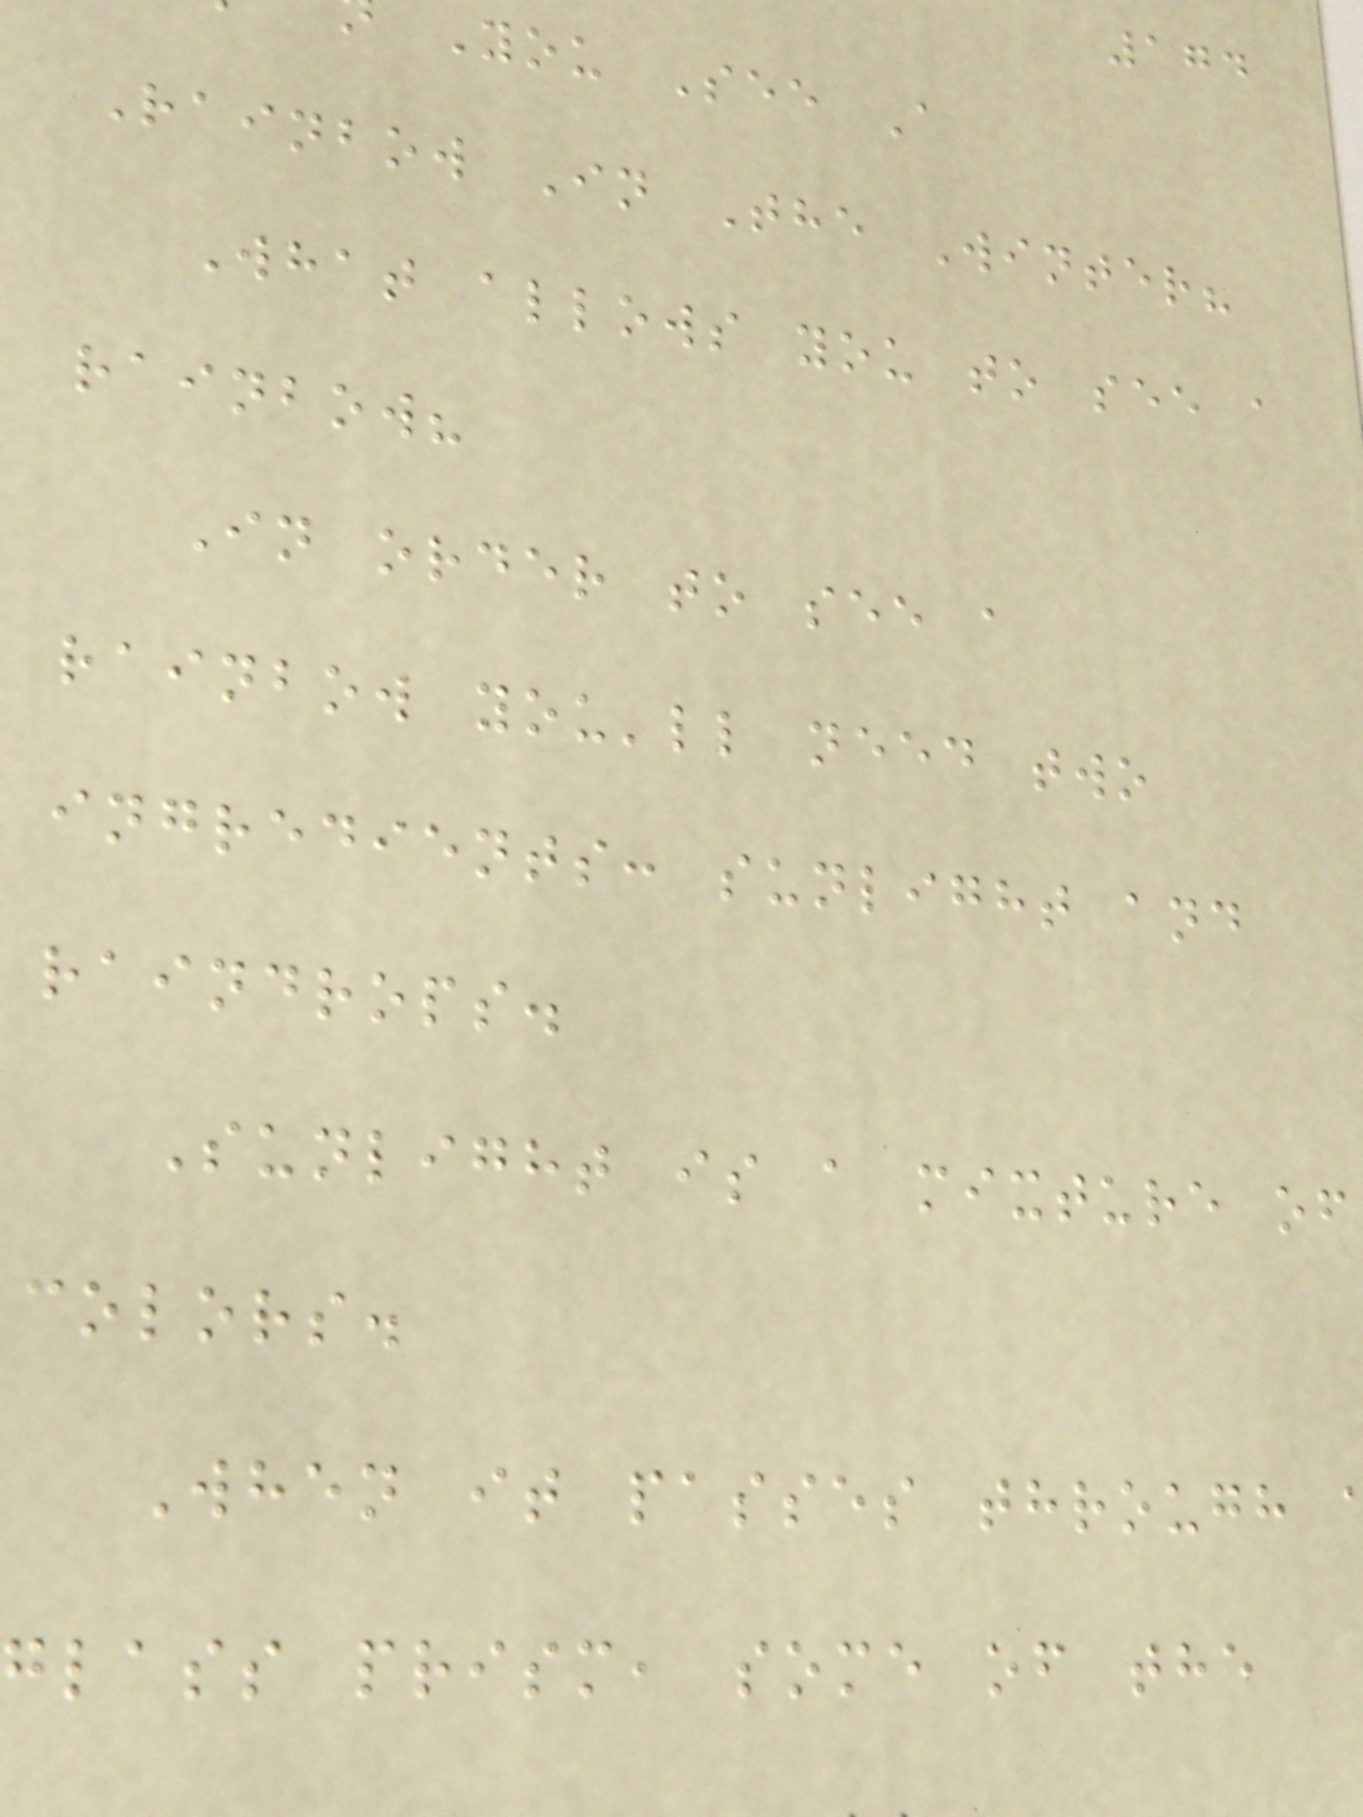174
You See A
Rainbow In The Winter?
What allows you to see a
rainbow?
In order to see a
rainbow you'll need two
ingredients: sunlight and
raindrops.
Sunlight is a mixture of
colors.
When it passes through
glass prism, some of the
